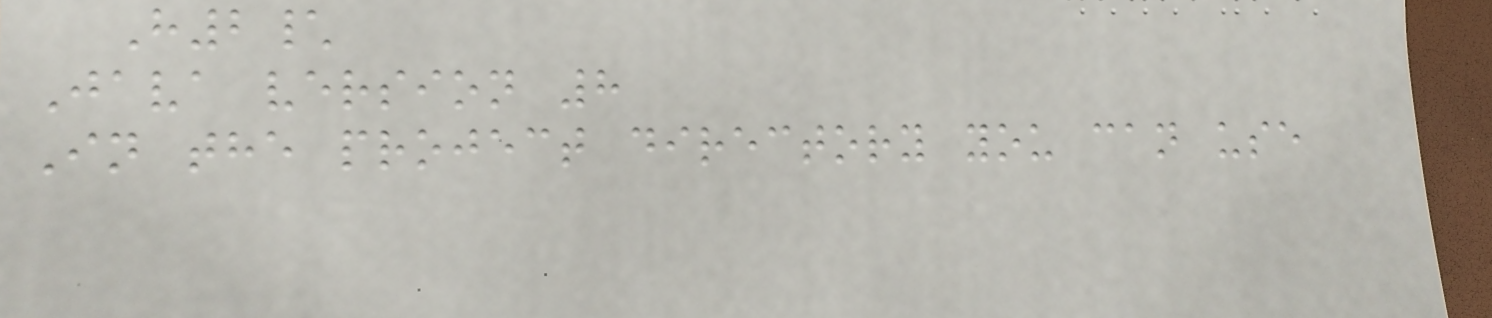H2\
Java version 8
In the project directory you can use
